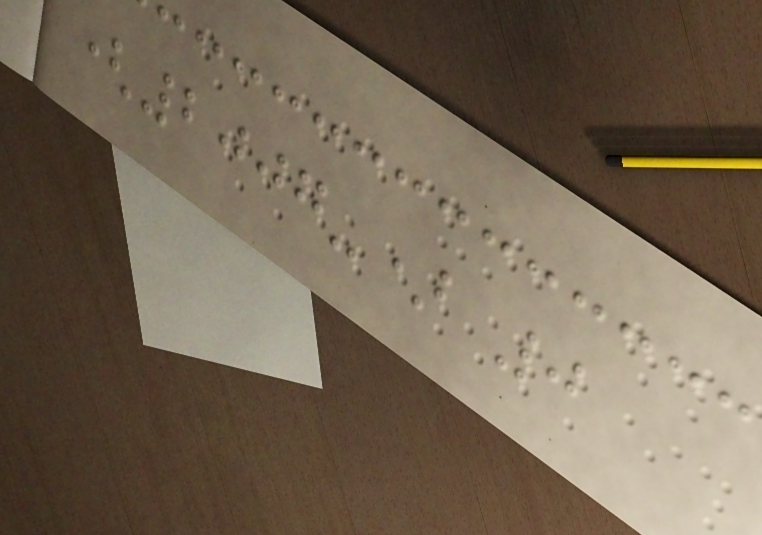(2007-) 0
